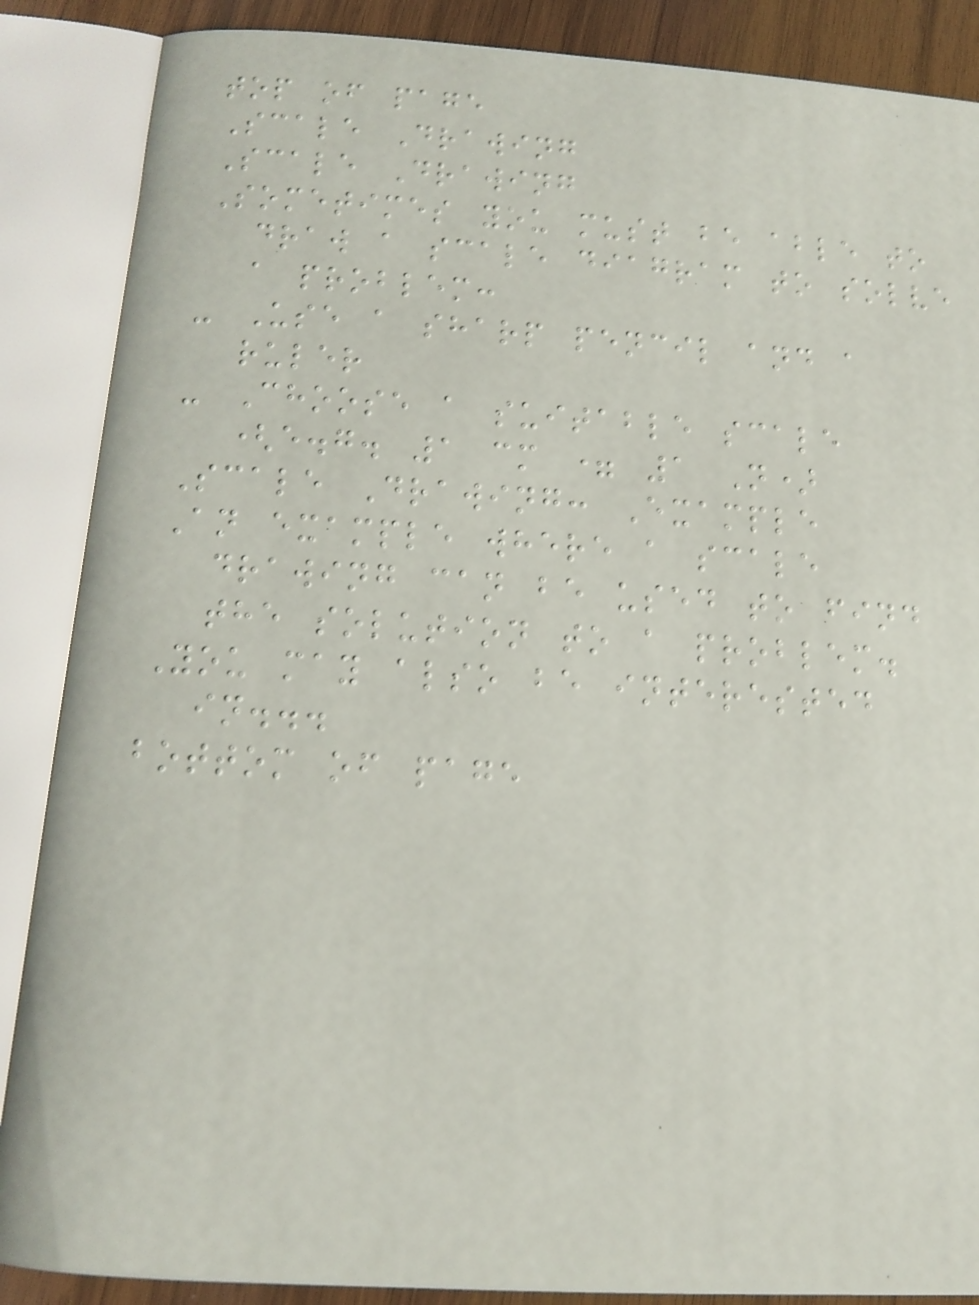top of page
Scale Drawing
Scale Drawing
Sometimes you must be able to
draw a scale diagram to solve
a problem:
- Use a sharp pencil and a
ruler
- Choose a suitable scale
(e.g. 1 cm = 1 N)
Scale Drawing: Example
An example where a scale
drawing can be used to find
the solution to a problem.
You may also be interested
in...
bottom of page
